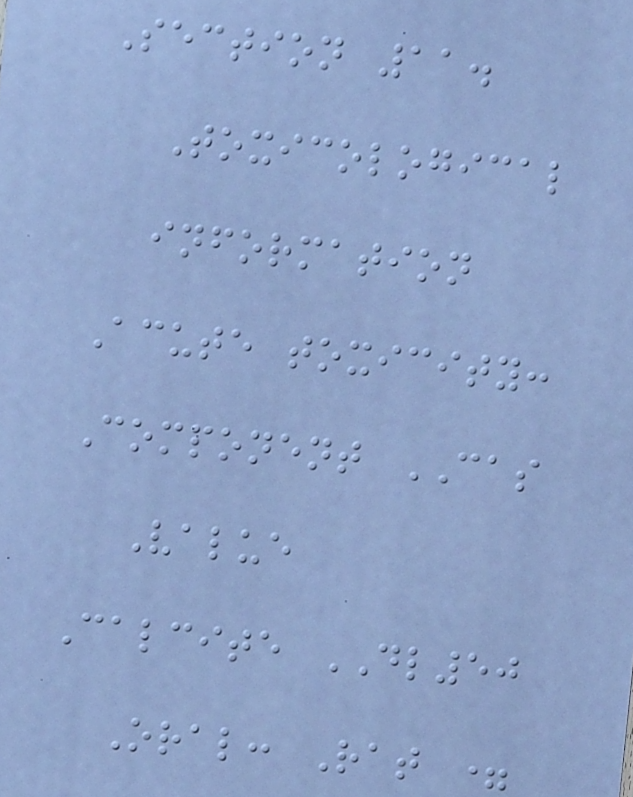Section 11.
Toxicological
information
Acute toxicity:
Component CAS
Value
Calcite DL50
Oral: Rat =
